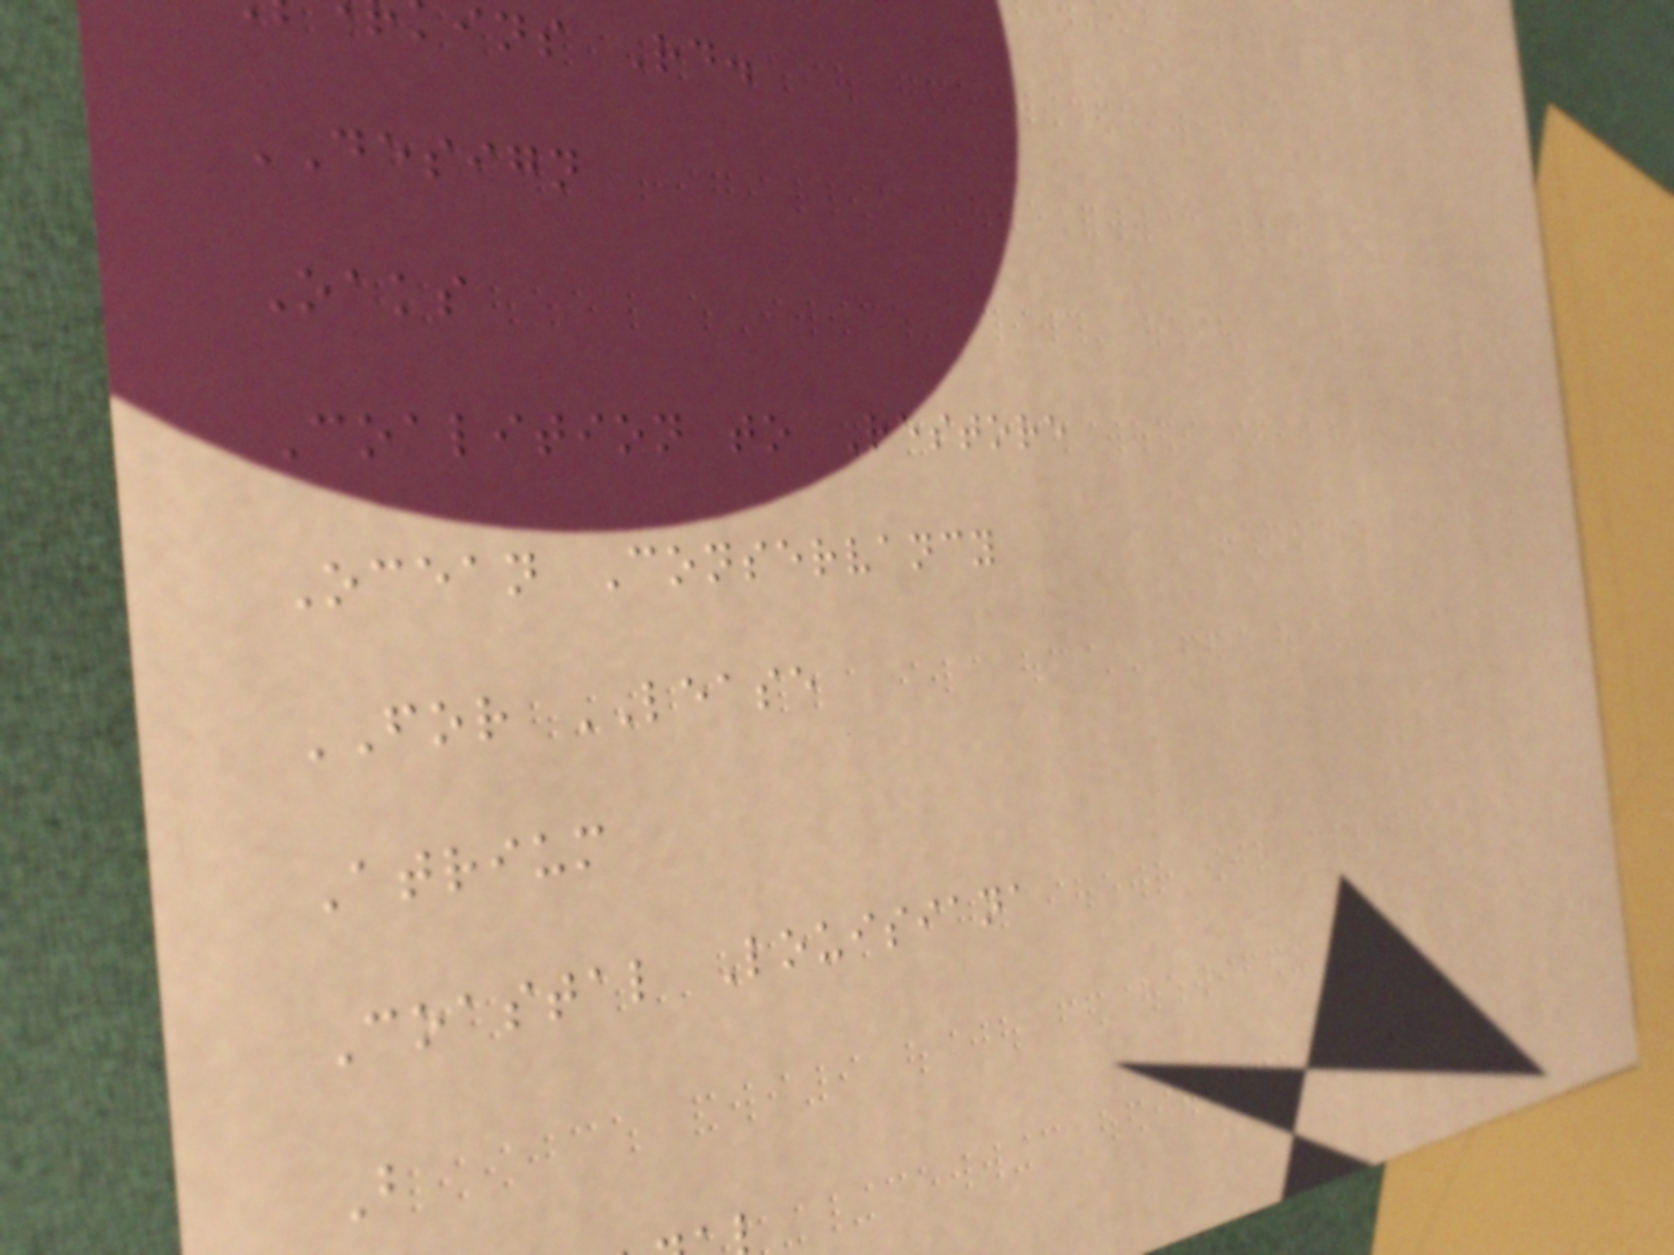ins Rd.
DESIGN
Oaks
Coalition to Restore
Ocean Conservancy
FOR LEASE
Atrium
Coastal Louisiana
B
